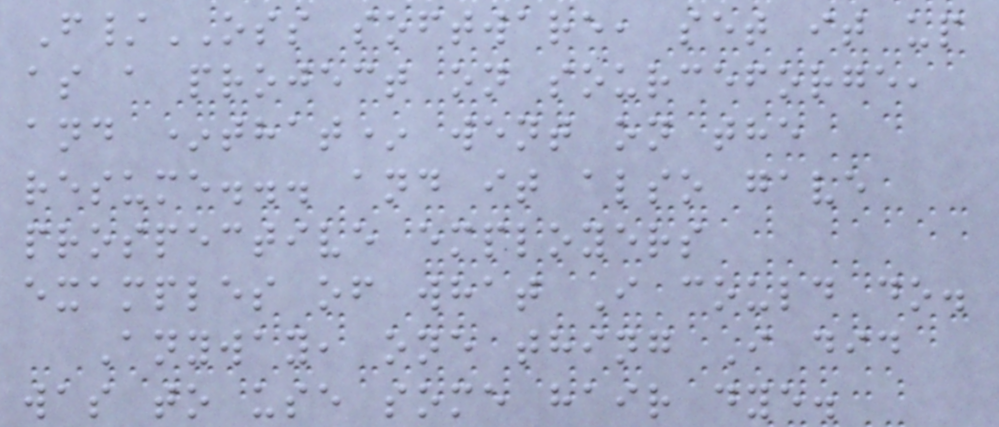F/OSS software, set it up
as a project on sourceforge,
and *that* went on the
resume... and it also gave
prospective employers
examples of what I could do.
Anyway, one thing I did
was to use some hair dye.
